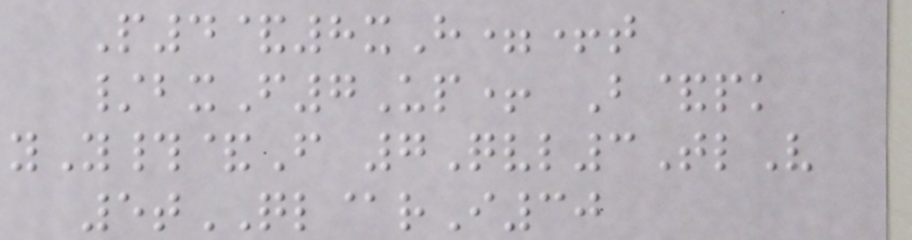P4&8xH=+t
/bxF7Up+ B&pk
yY#&F 7Qvl3TlV
5tQL@rI30
